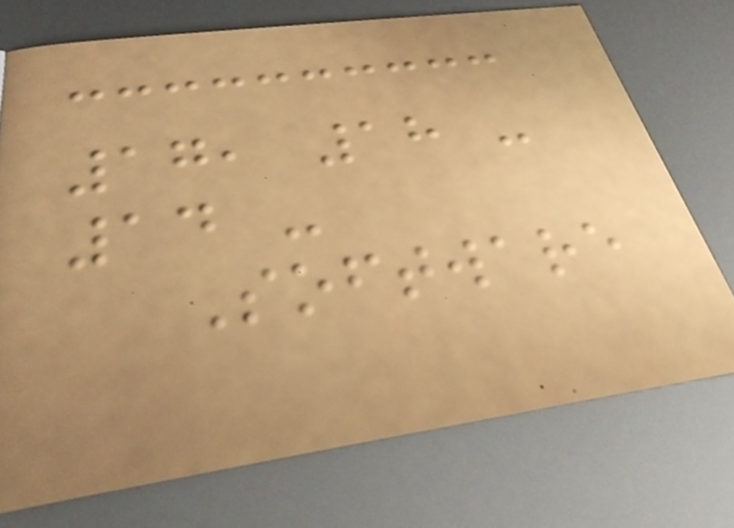17, 18 -
14 -
Software
